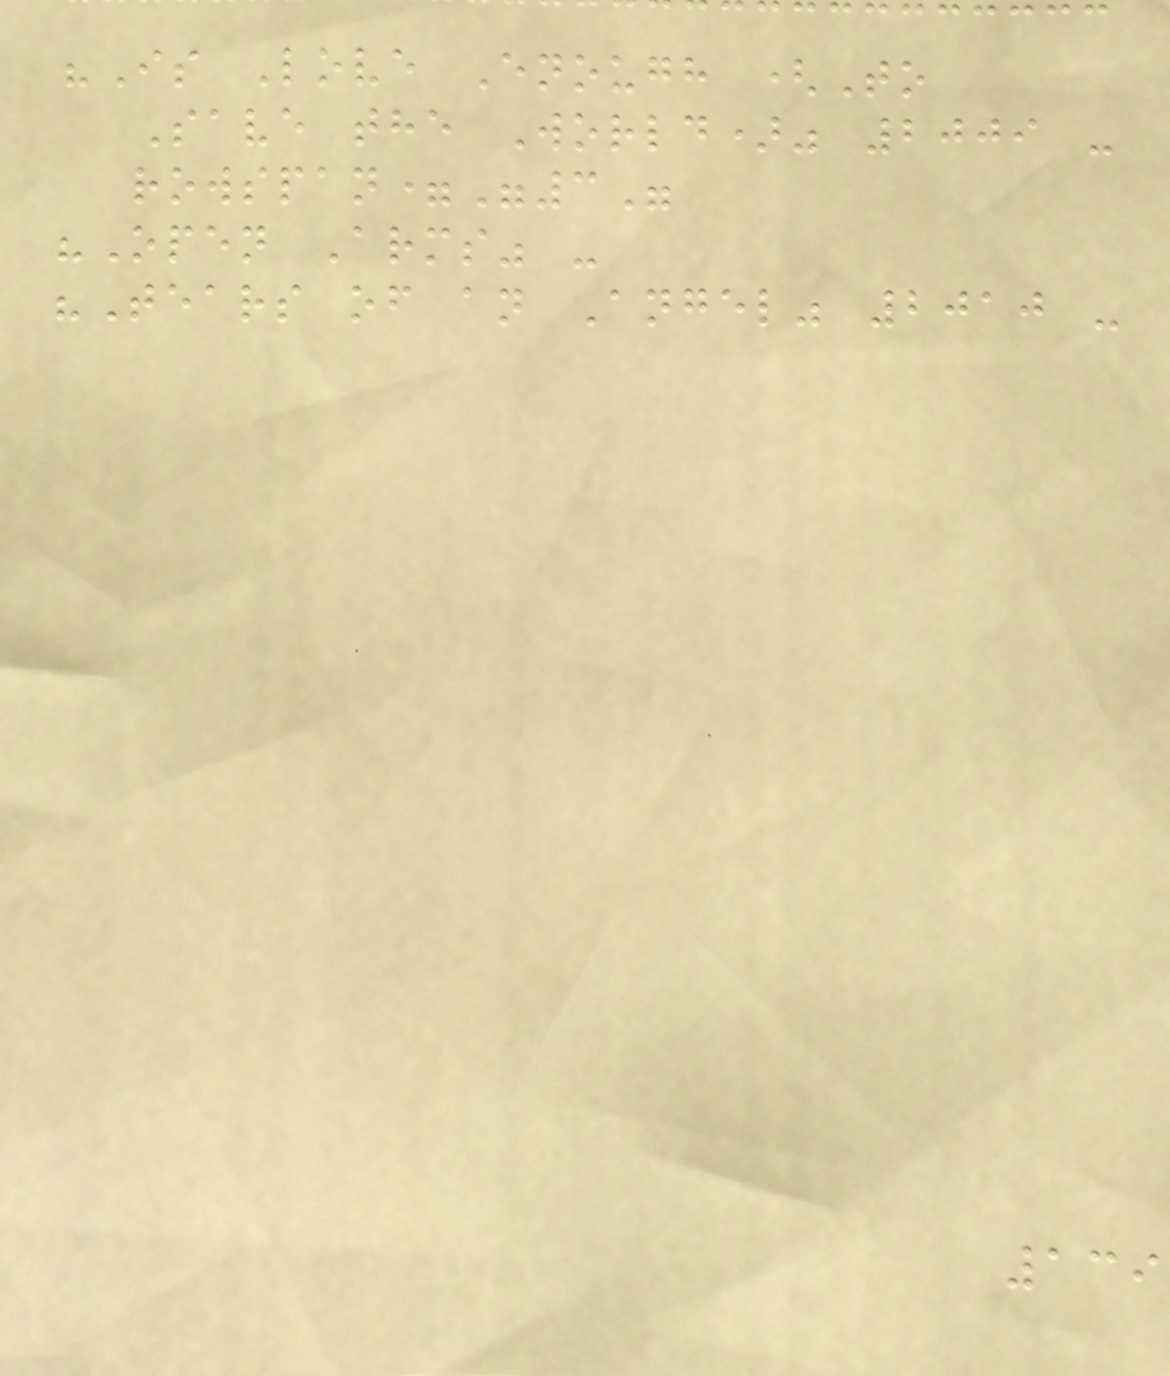"Is Love Enough (To
Save the World)" 2009 -
rowspan="3"
"Open Arms" -
"Tears of an Angel" 2010 -
139
